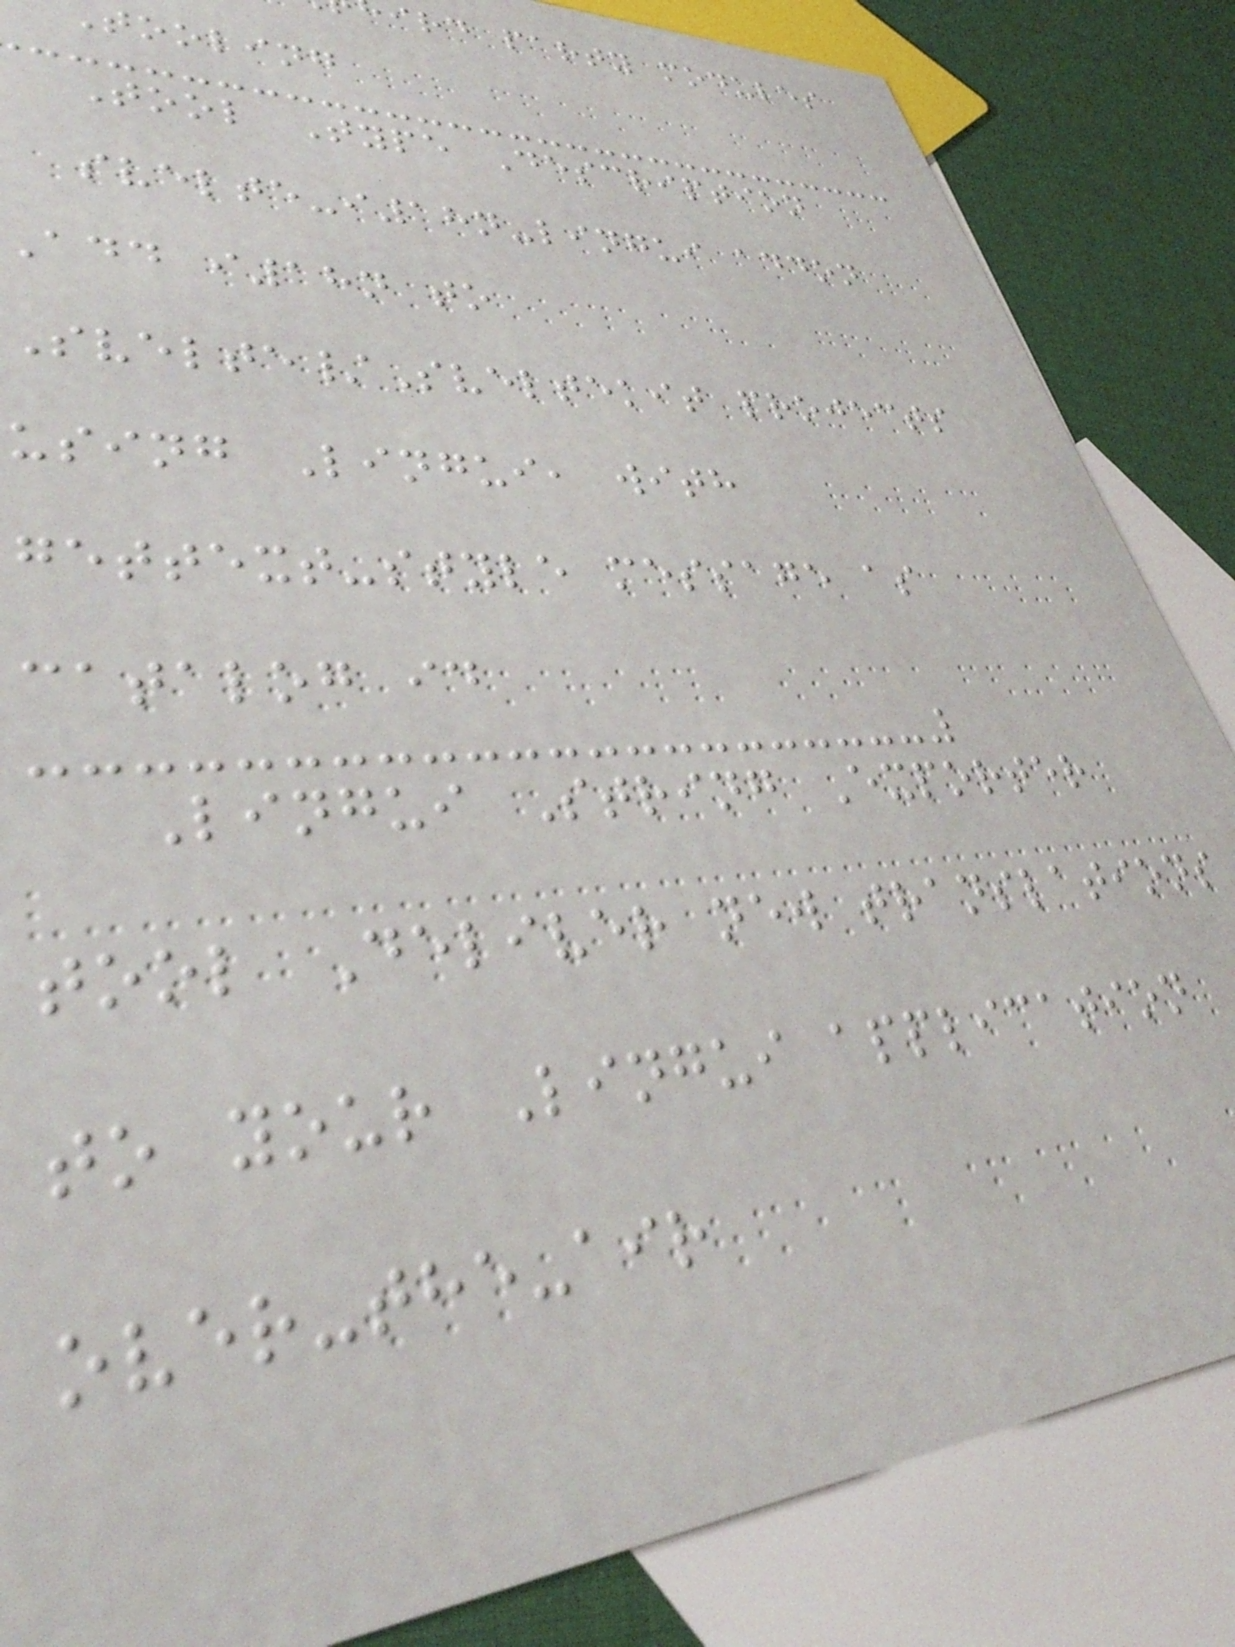ird party modules
tooling
Tool Type Description
svelte-i18n-lingui addon
add i18n to
Svelte/Sveltekit projects
using Lingui, with
gettext-style message as
catalog id
Lingui String Exporter
tool Deliver new translations
to your Lingui application
over-the-air
